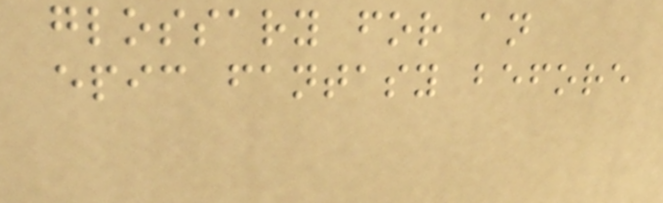glossary for an
epic fantasy before
